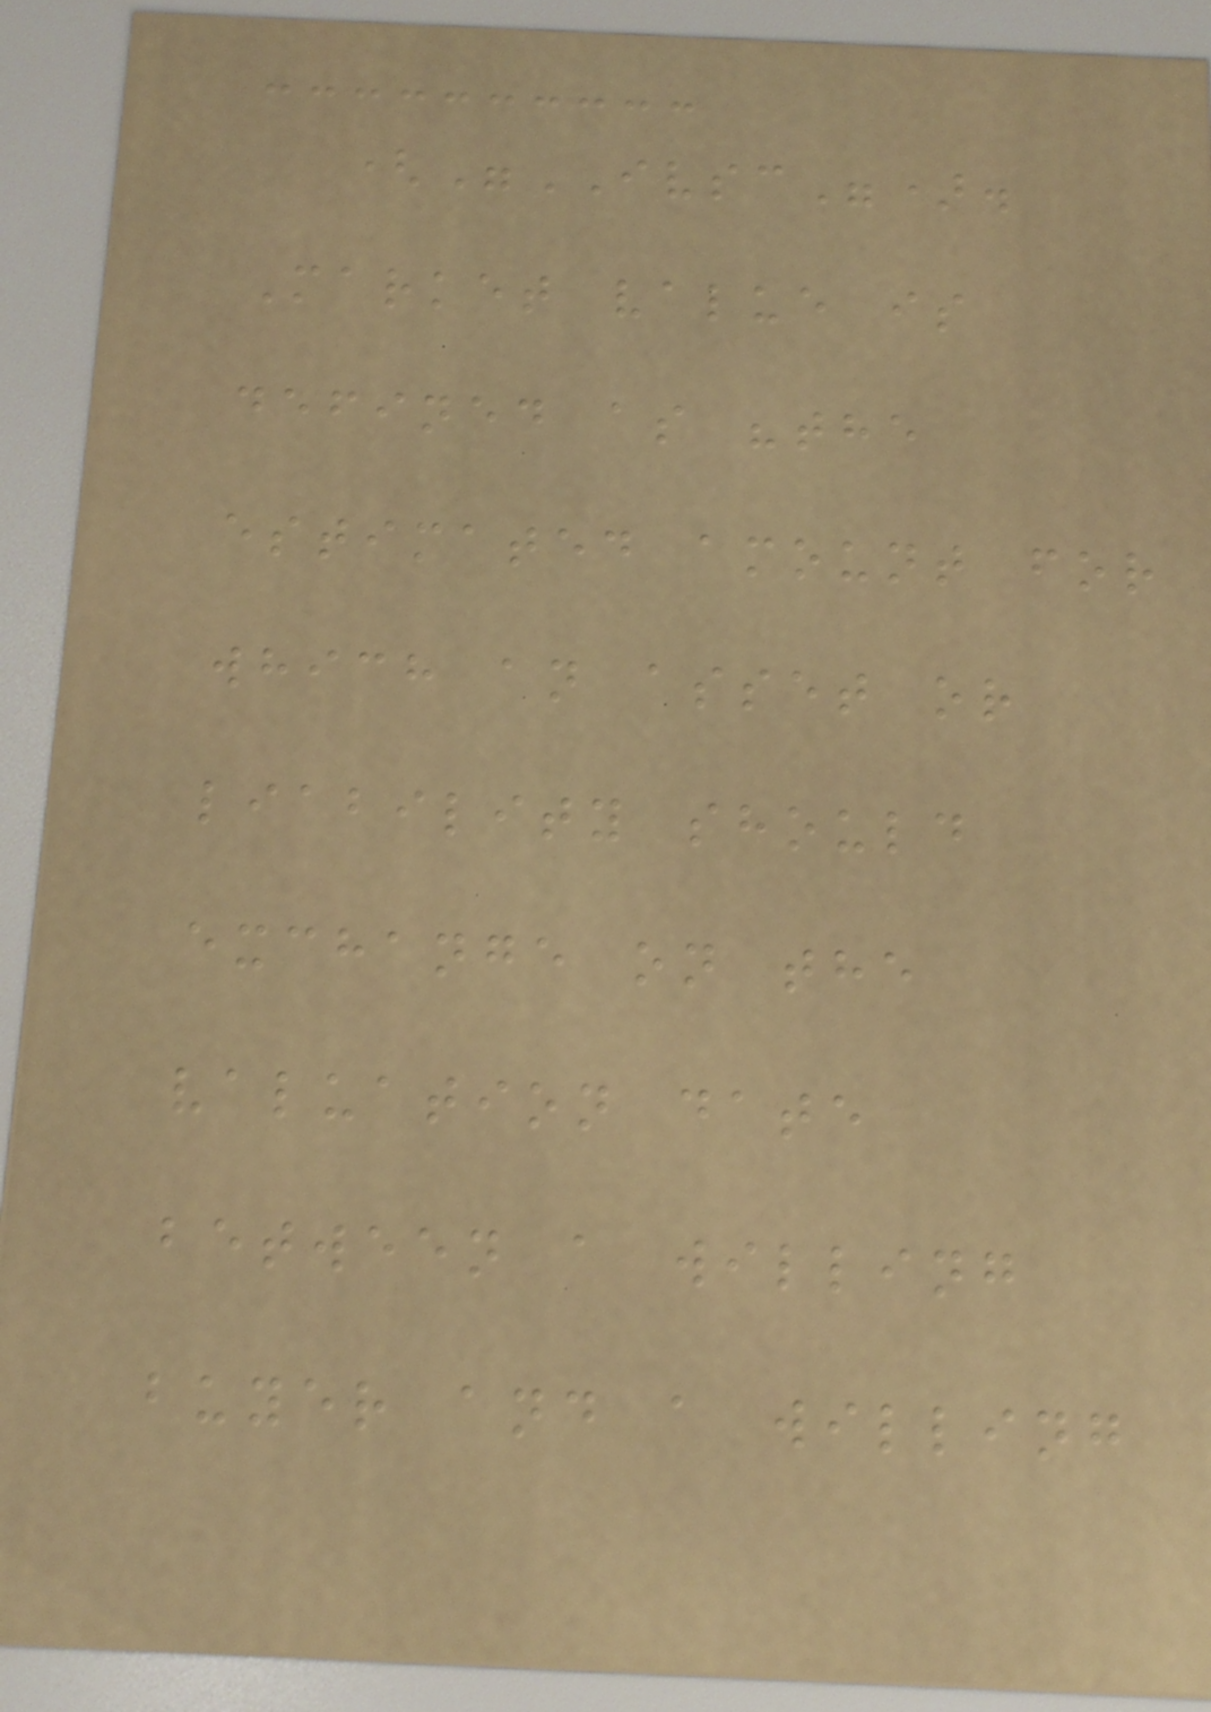("IVSC").
Market value is
defined as "the
estimated amount for
which an asset or
liability should
exchange on the
valuation date
between a willing
buyer and a willing
